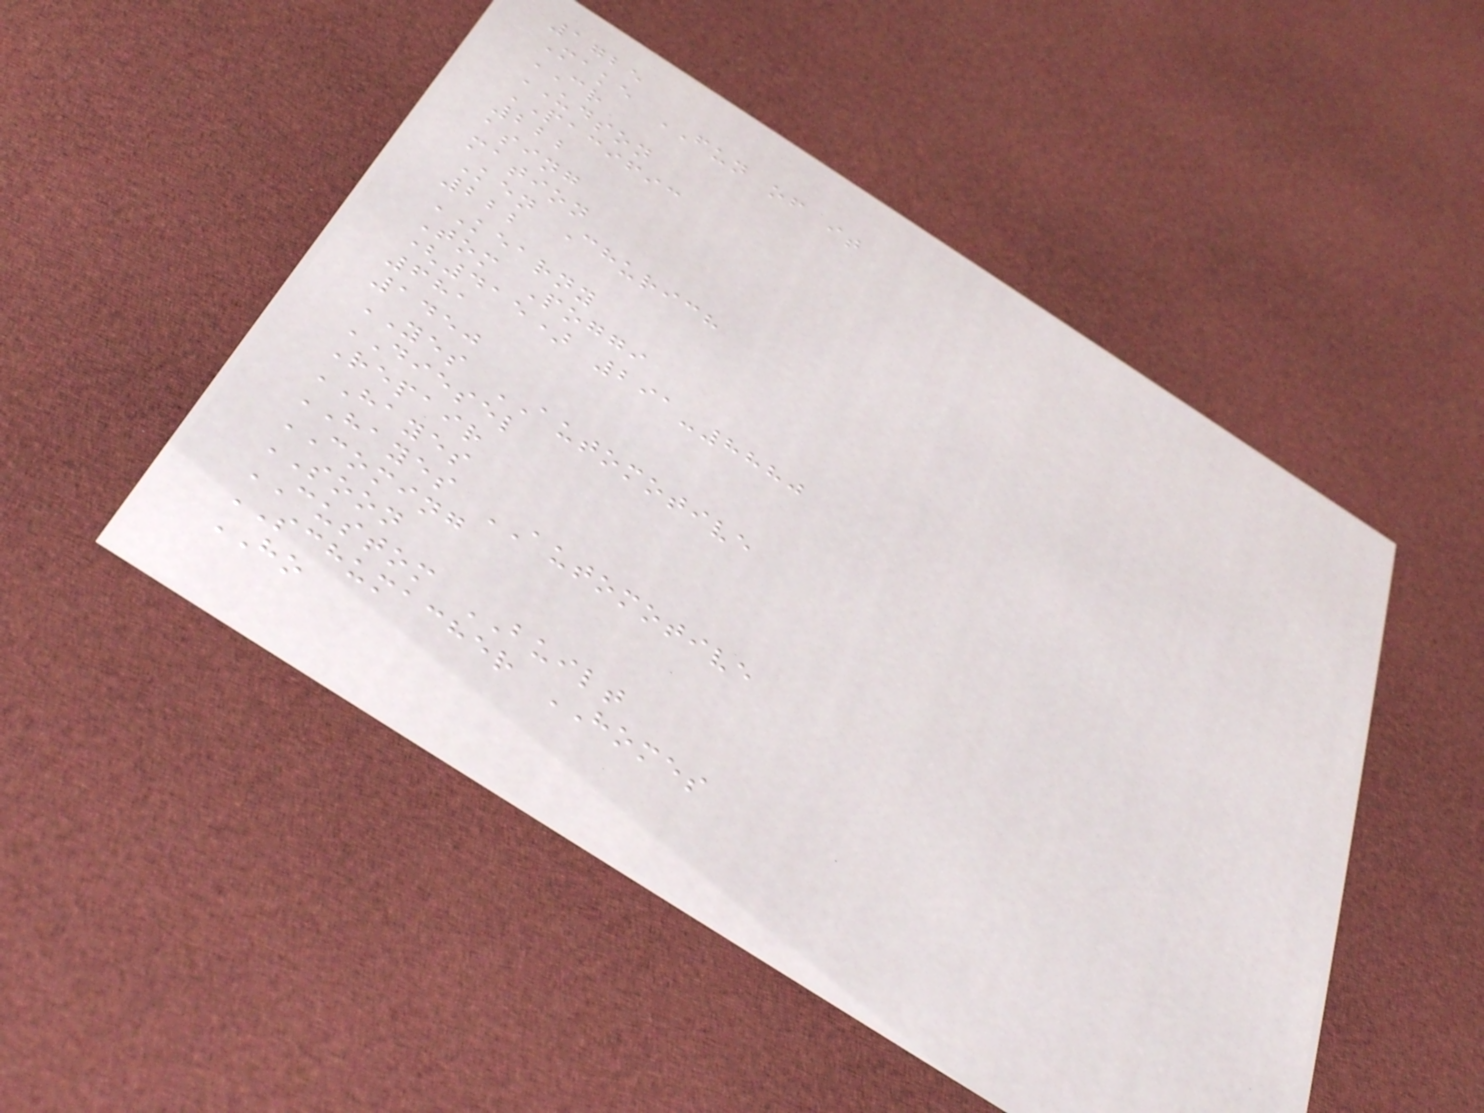1725
Make FUN of it
CR
UDSON
PACIFIC
222
asing
mation
Ken Churich
222
KEARNY
Tom Poggi
(415) 291-8880
681
1450
YES AUTOMOTIVE
DIESEL
Repair
HAYES
HAYES AUTOMOTIVE
COMING
SOON
CUSTOM BUILT
SCHUMACHER HOMES
HO
